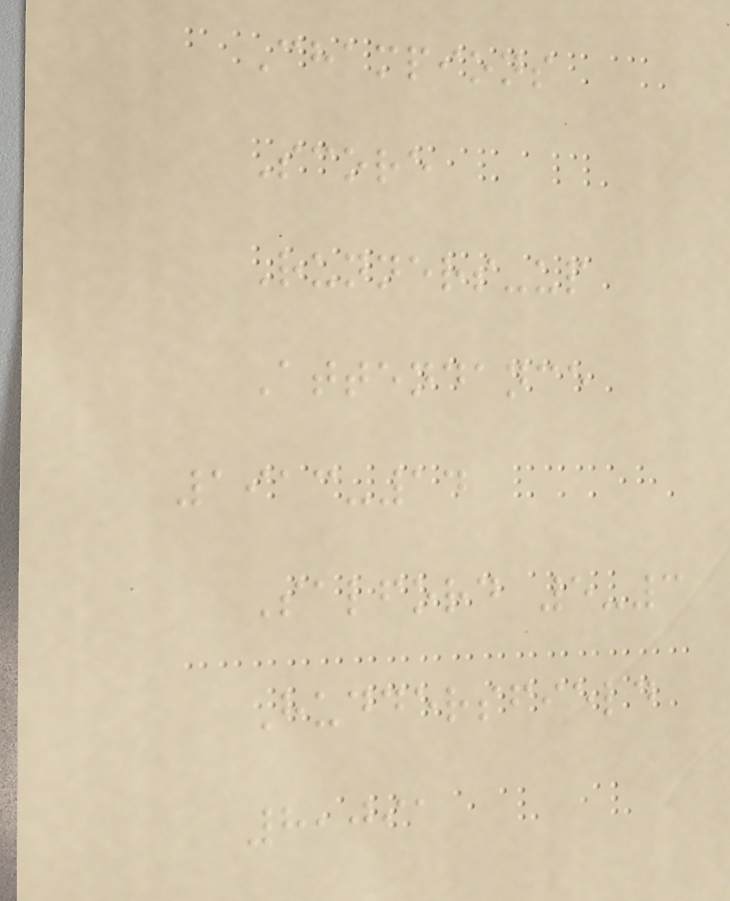Champions
Score
Runners-up
Attendance
1913-14
Salford 5-3
Huddersfield
8,091
